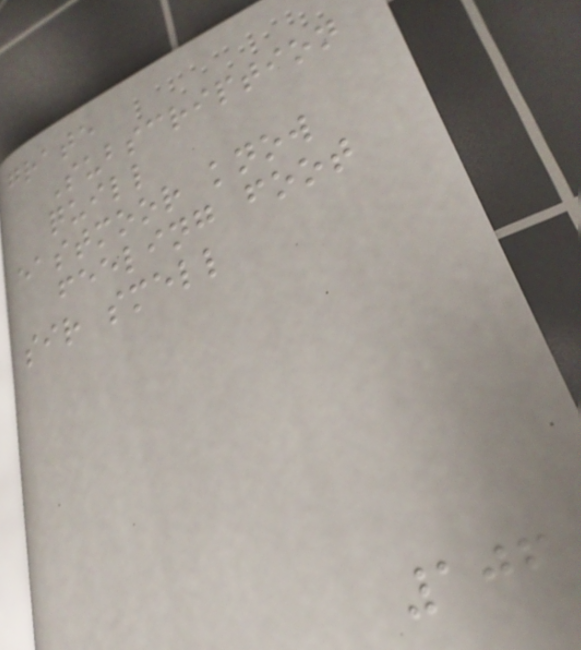grate
Subscription
quill
eastmoor know
feeling foot
sir smell
106
